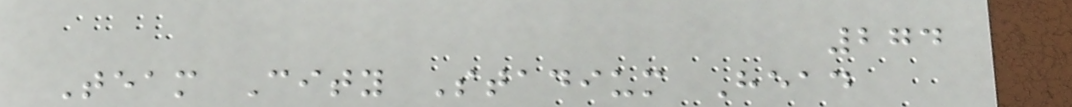274
Team City Stadium Head
